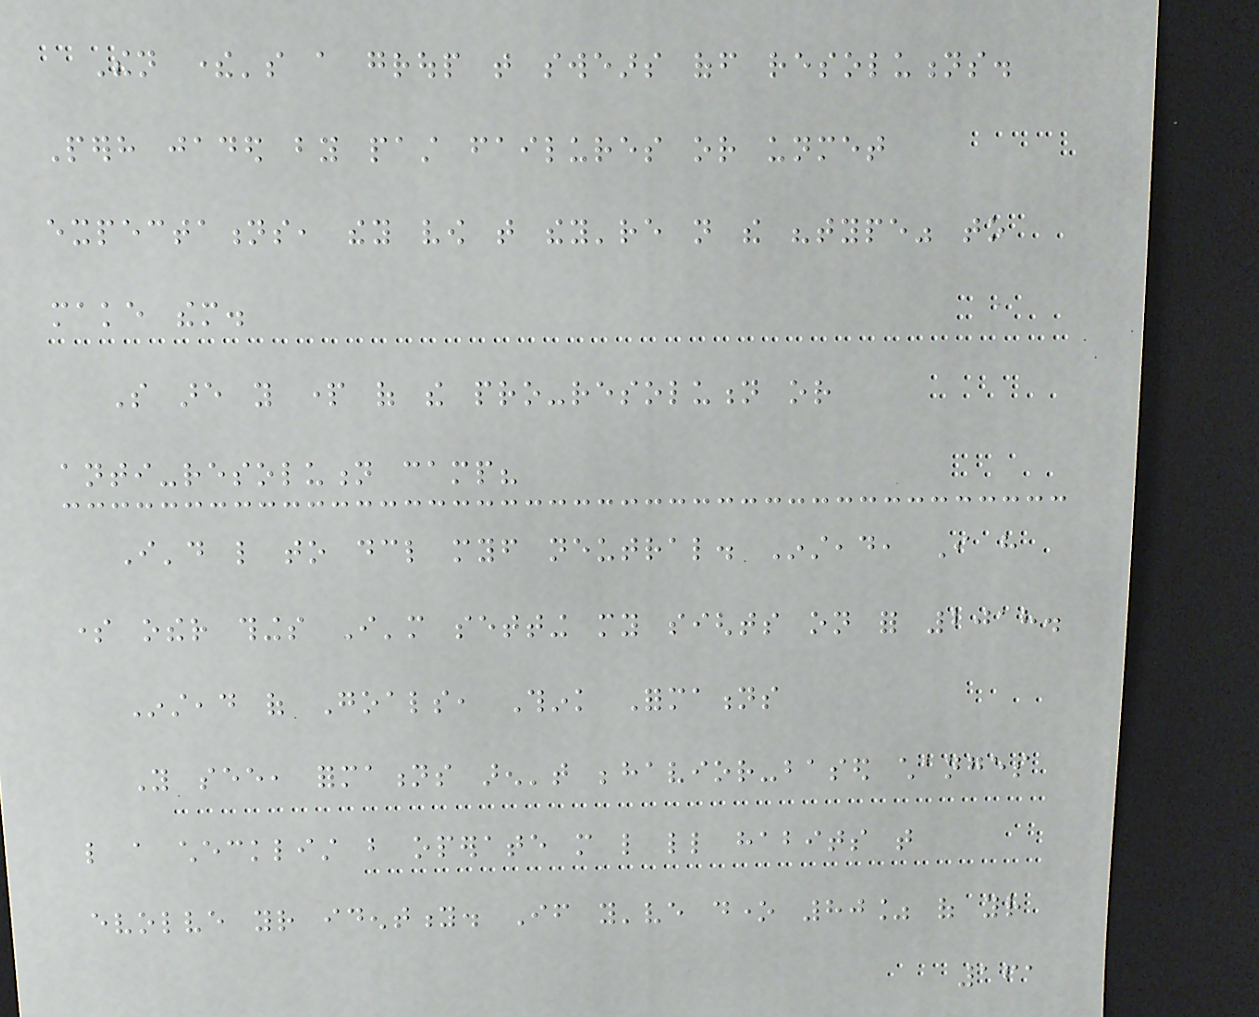Then there's a group that swears off resolutions.
Perhaps jaded by past failures or unmet
expectations, they vow that they're not the "type" to
make them.
So are you part of the pro-resolution or
anti-resolution camp?
I'd like to declare myself neutral. Instead, I have
some other things I'm setting my sights on for 2018.
Instead of Goals, Think Formations
You see, formations aren't behavior-based changes
like a checklist but operate more like little habits that
evolve your identity. If you've done 80% of your
161
